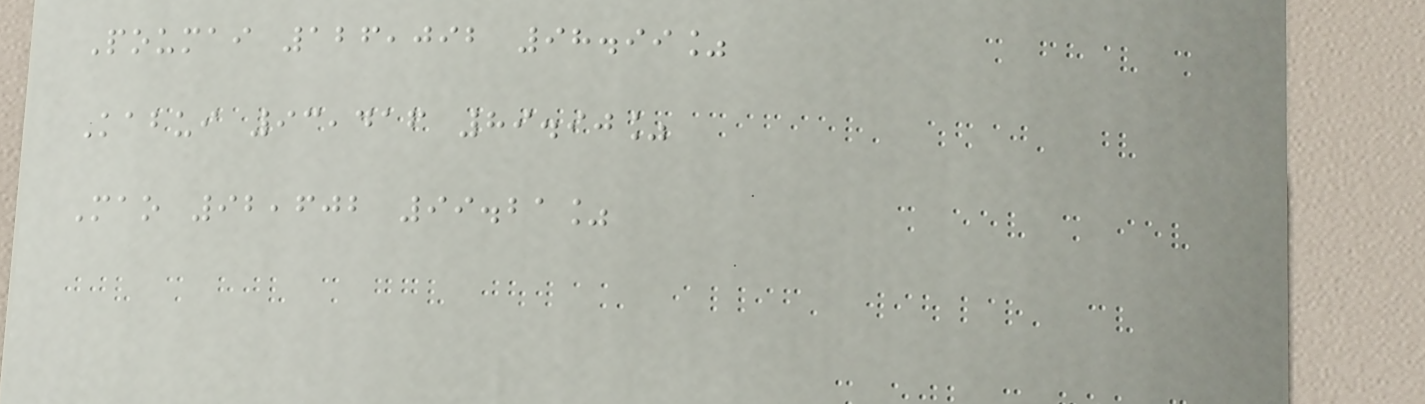Poumai 126,092 98.99%
Kabui 93,416 89.90%
Mao 92,602 99.21%
